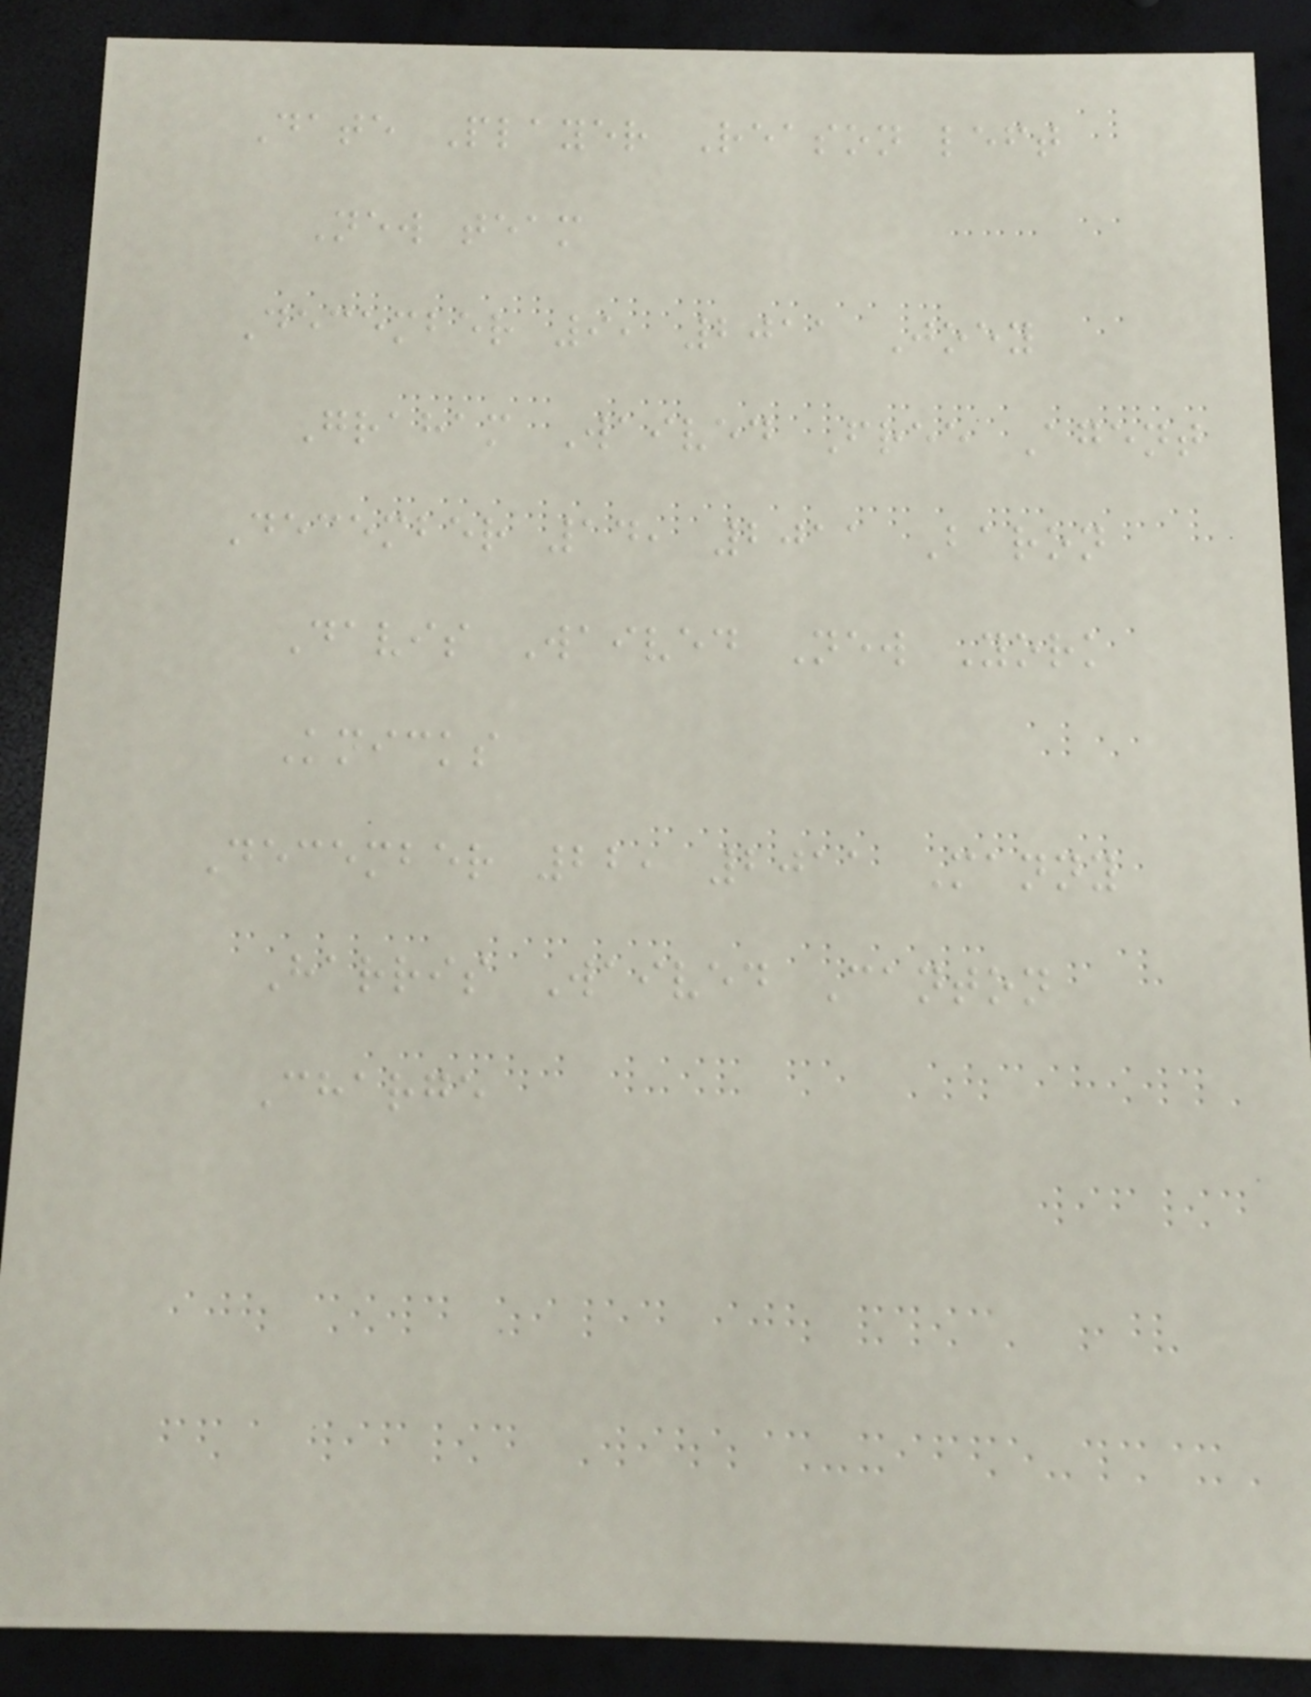Date Player Reason left
New team
December 9, 2011 Joey
Graham Waived Free Agent
December 14, 2011 Baron
Davis Waived New York
Knicks
December 22, 2011 Manny
Harris Waived Canton
Charge
